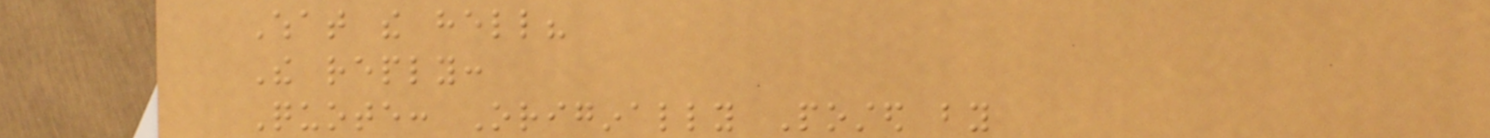What the hell?
The reply:
Quote: Originally Posted by
